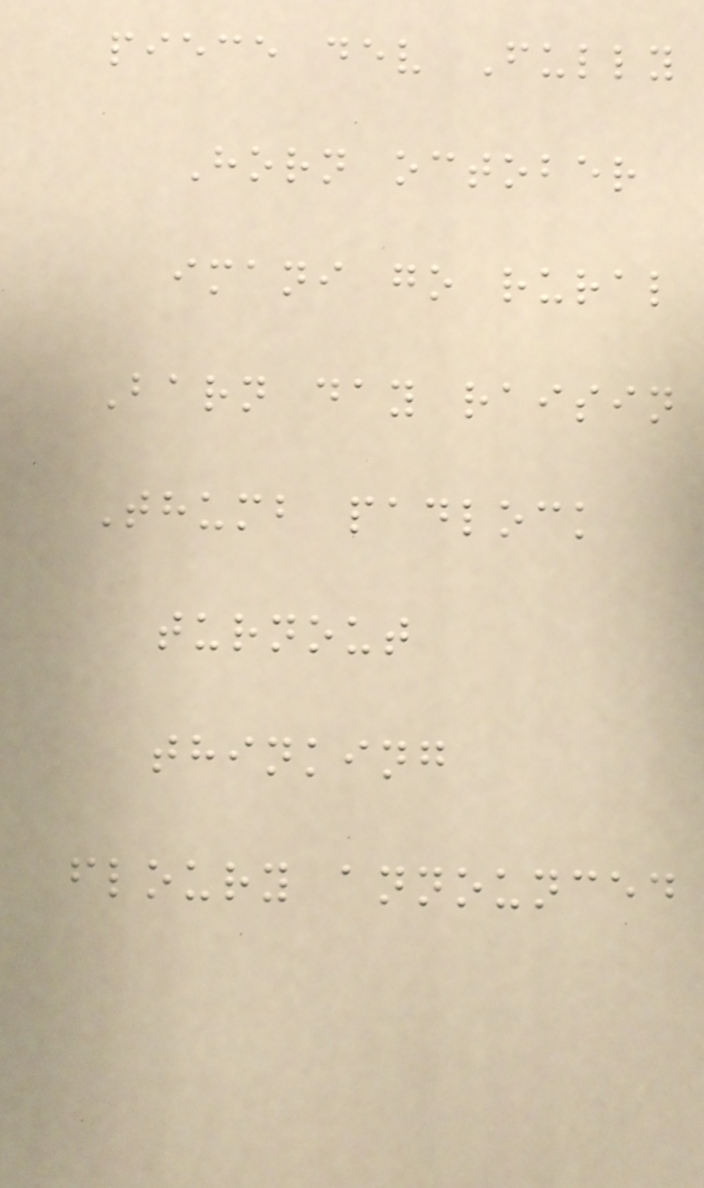piece dev Fully
Horn october
imani go rural
Barn day raisin
Thumb padlock
turnout
thinking
floury announced
